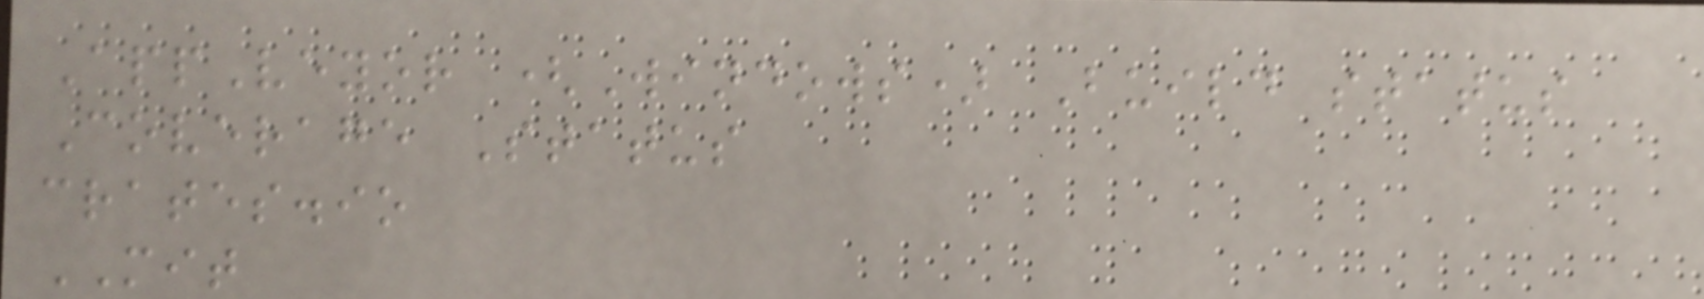AppVeyor (Windows) Build status
Coverage Status
crates.io
MIT
